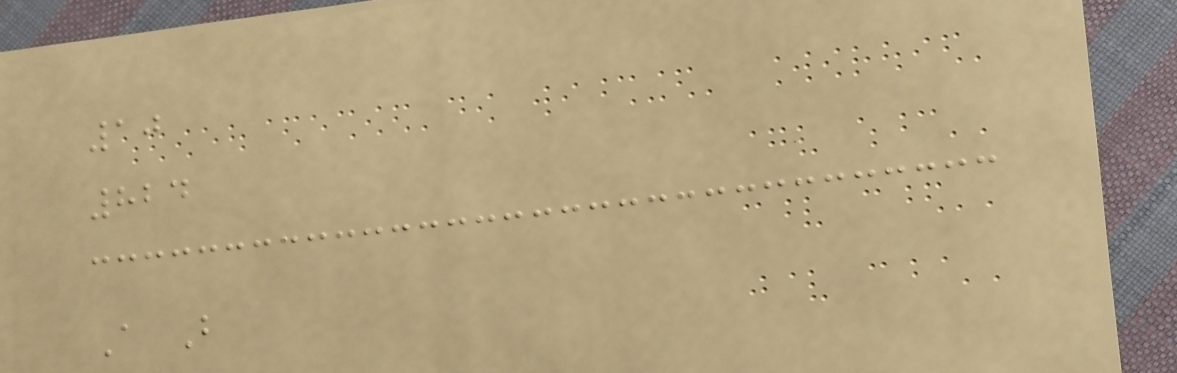10
824
A B
